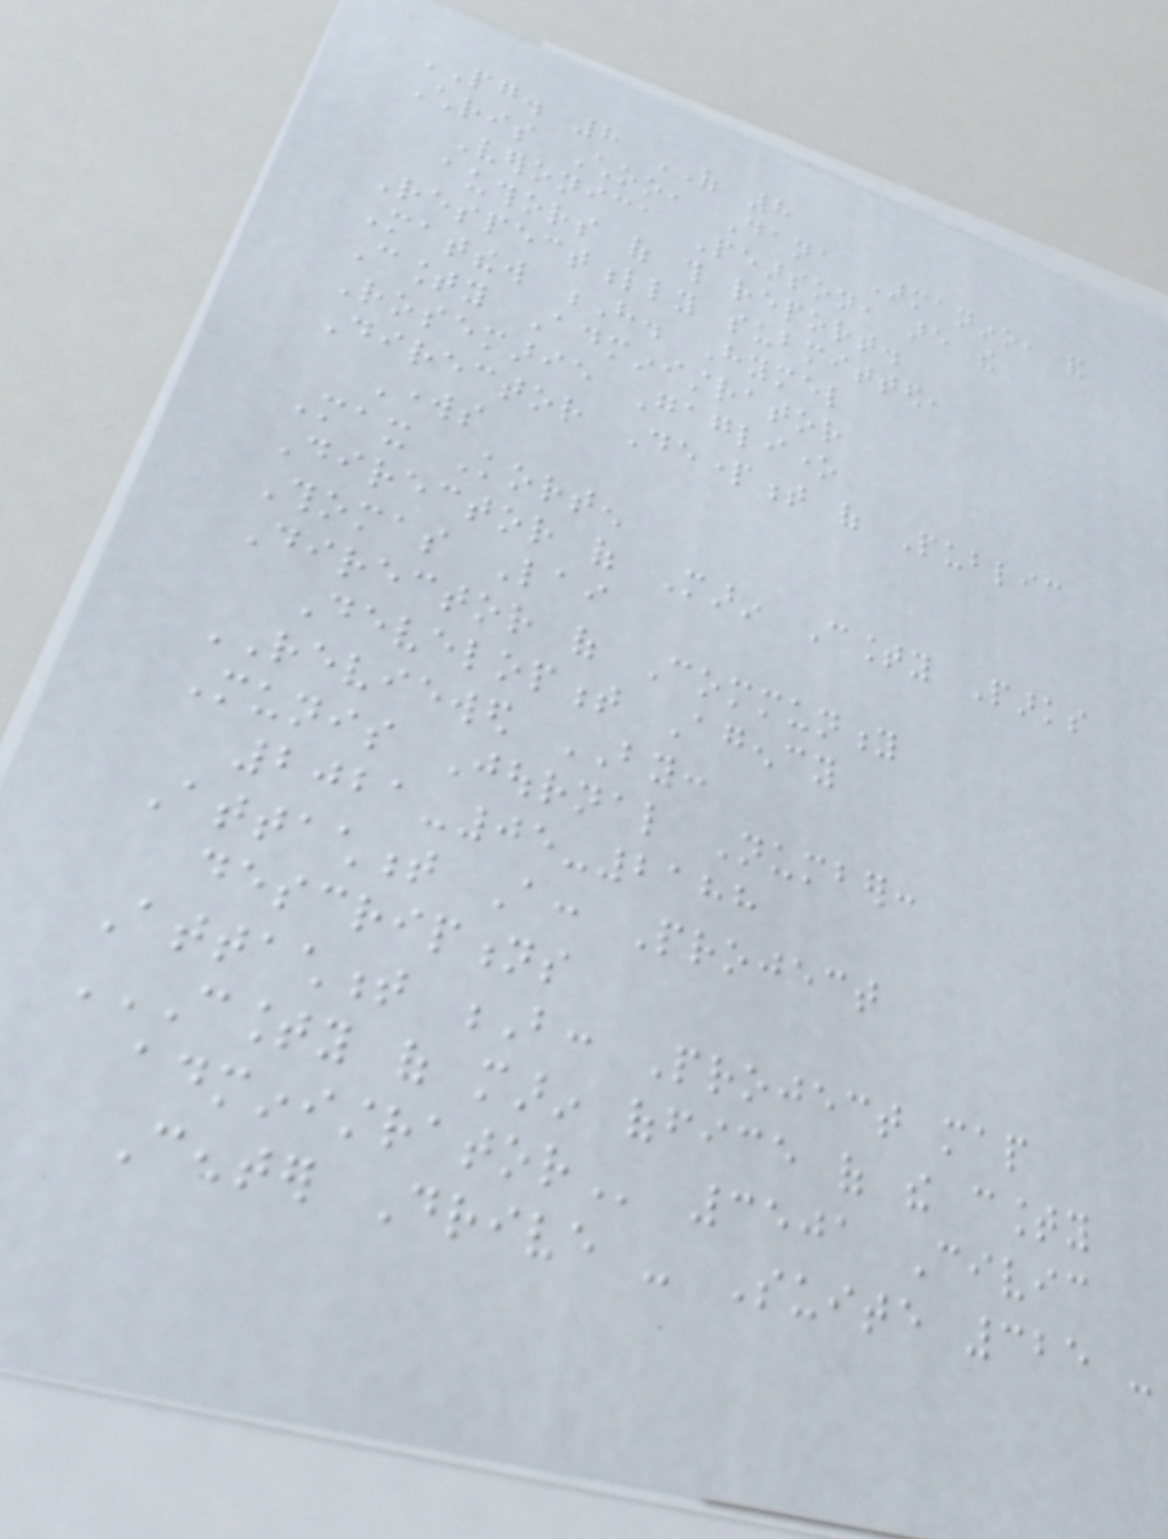PG. 8 OF 8
Chris Choo, Dana Armanino, and
Veronica Pearson, are the
authors of this report.
Respectfully submitted,
Matthew H. Hymel
County Administrator
Rosemarie Gaglione
Director Department of Public
Works
Max Korten
Director of Marin County Parks
Thomas Lai
Director of Community
Development Agency
REVIEWED BY:
Munis Journal Number:
2021-05-2188
Attachment A: Project
descriptions
Attachment B: Project map
COUNTY OF MARIN OFFICE OF THE COUNTY
ADMINISTRATOR 3501 Civic
Center Drive - Suite 325 -
